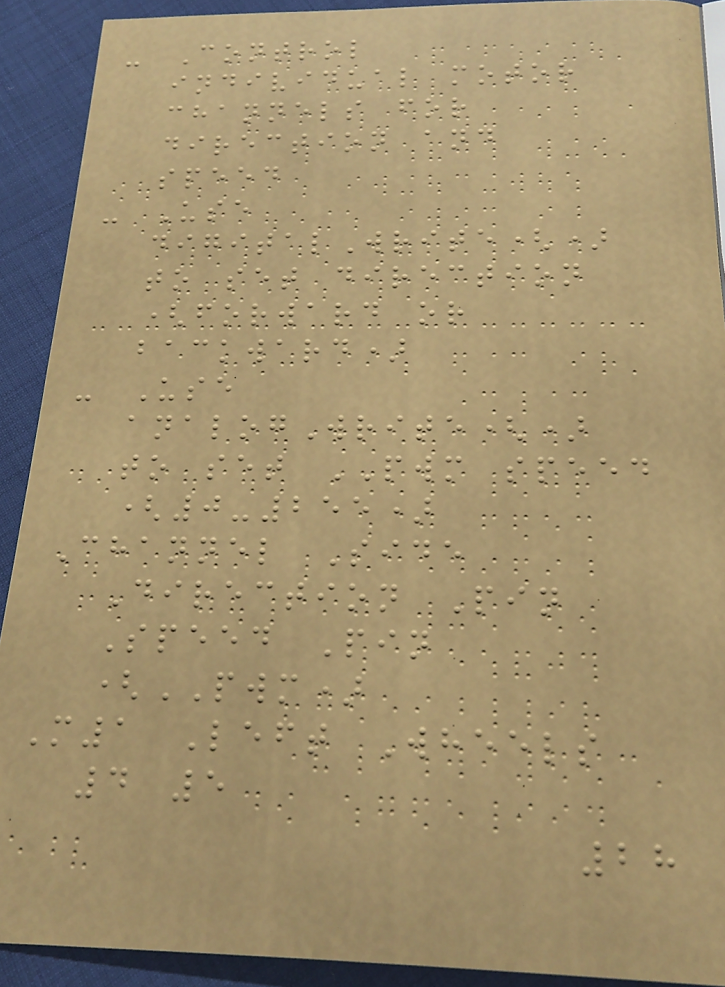- Control
individual motor
channels for
direction and
speed
- Use
digitalWrite()
to set direction
(forward or
backward)
- Use
analogWrite()
to set PWM speed
(0-255)
Channel Side
Direction Pin
Speed Pin
(PWM)
M1 Left Wheels
4 5
28
